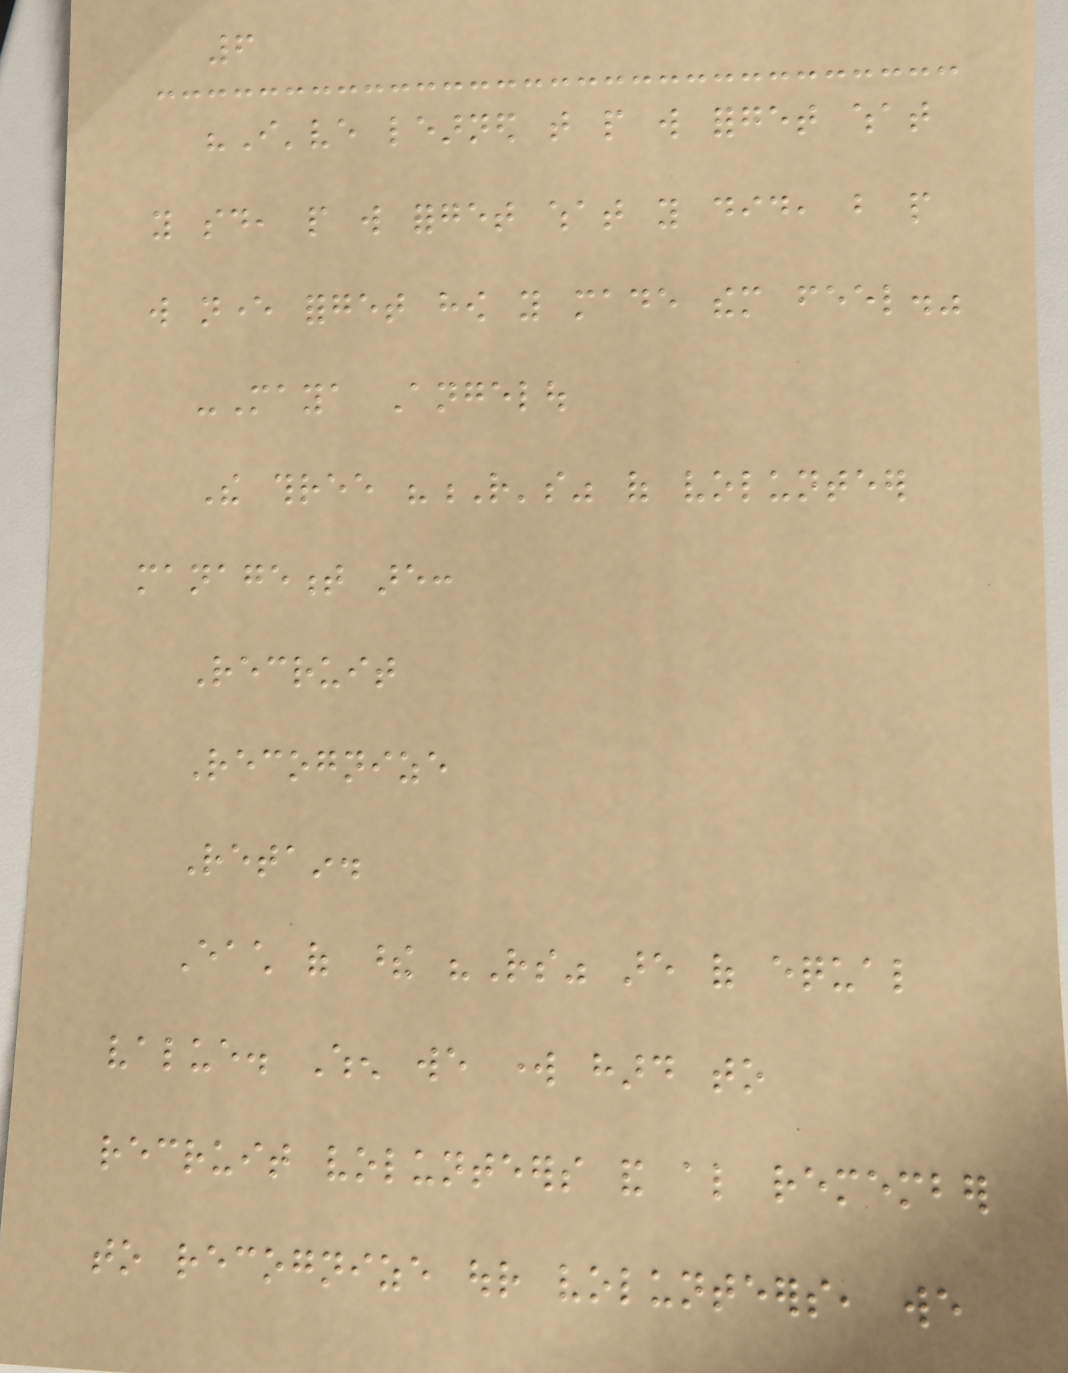6
"I've learned that people will forget what
you said, people will forget what you did, but people
will never forget how you made them feel."
-Maya Angelou
The three "R's" of volunteer
management are:
Recruit
Recognize
Retain.
Each of these "Rs" are of equal
value. When we work hard to
recruit volunteers and also remember
to recognize our volunteers, we
